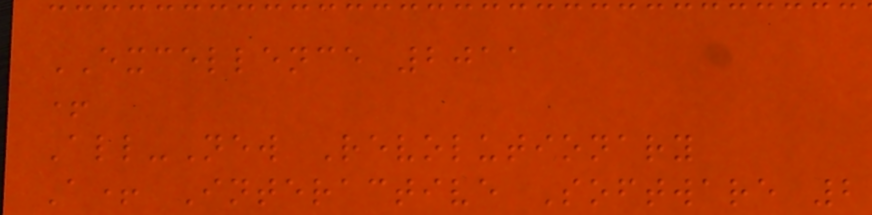EXCELLENCE 2011
+
All-New Revolutionary
A+ Interactive Software 2
